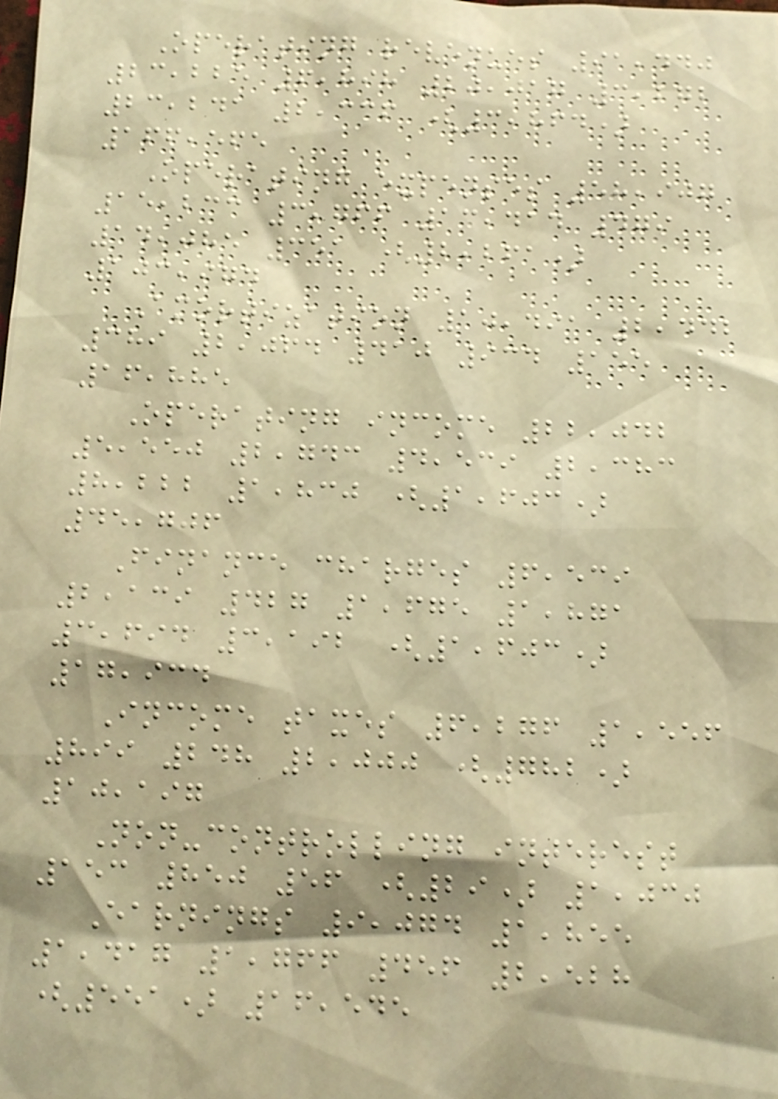Operating revenues 91,440
23,225 6,898 20,017 3,272
23,241 2,336 (3,864)
166,565
Operating expenses 58,907
15,233 3,766 13,414 479
14,085 351 (2,261)
103,974
Amortization 10,491 2,442
389 2,064 410 934 155
16,885
Operating income 22,042
5,550 2,743 4,539 2,383
8,222 1,830 (1,603)
45,706
Finance charges 6,539
2,139 427 1,675 1,871
3,694 3,192 (1,603)
17,934
Income taxes 6,276 1,556
899 248 2,000 (782)
10,197
Non-controlling interest
153 850 56 (29) 1,030
Earnings 9,074 1,855
1,417 1,766 456 2,528
(551) 16,545
